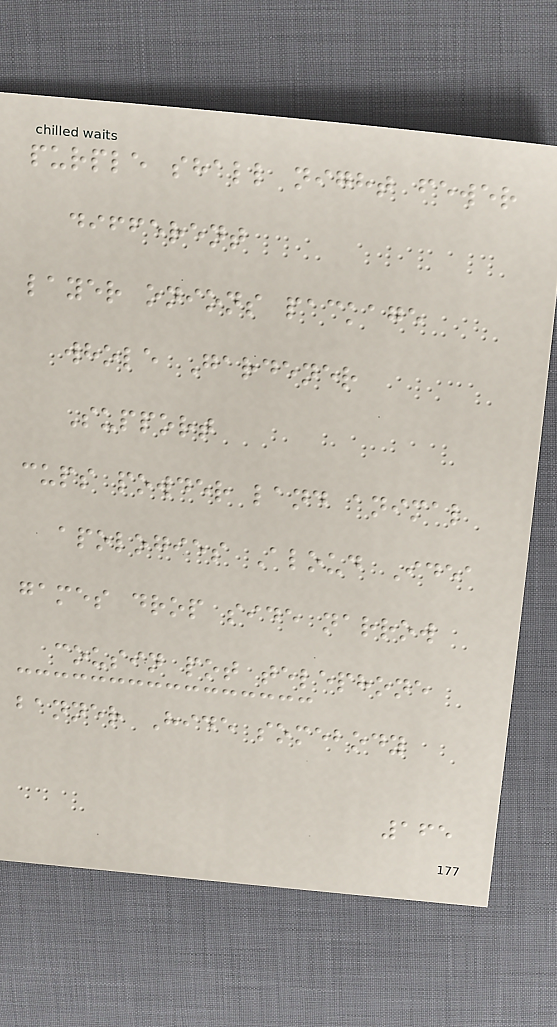purple shall night fewer
different
layer onions package
whole Gardener
Support
cups powder land animal
apologies Aloud Idea
games drop side narrow
cousin pot telephone
banner Hide somebody
165
